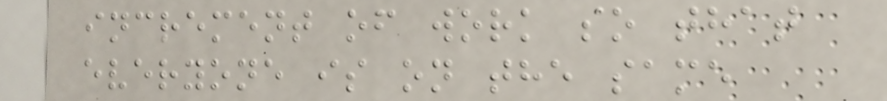increment of work so that
everyone is on the same
